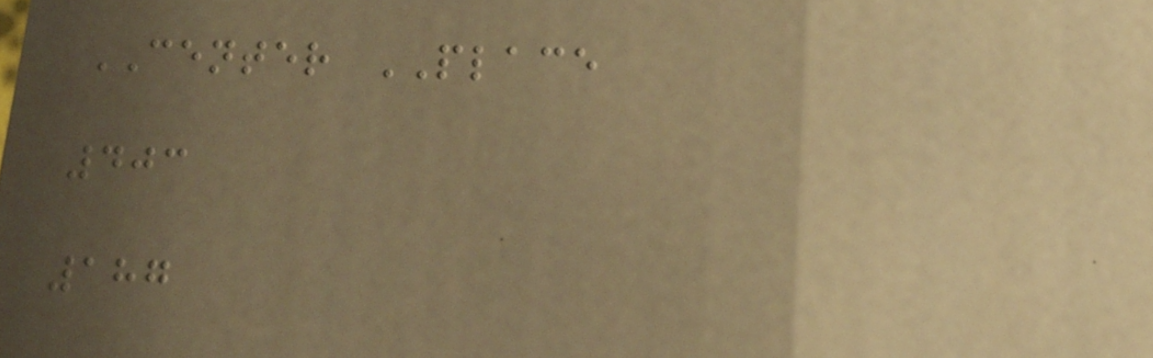CENTER PLACE
403
187
